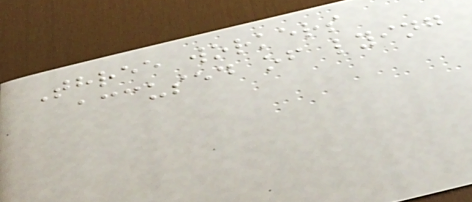Three workers
accused of lying
